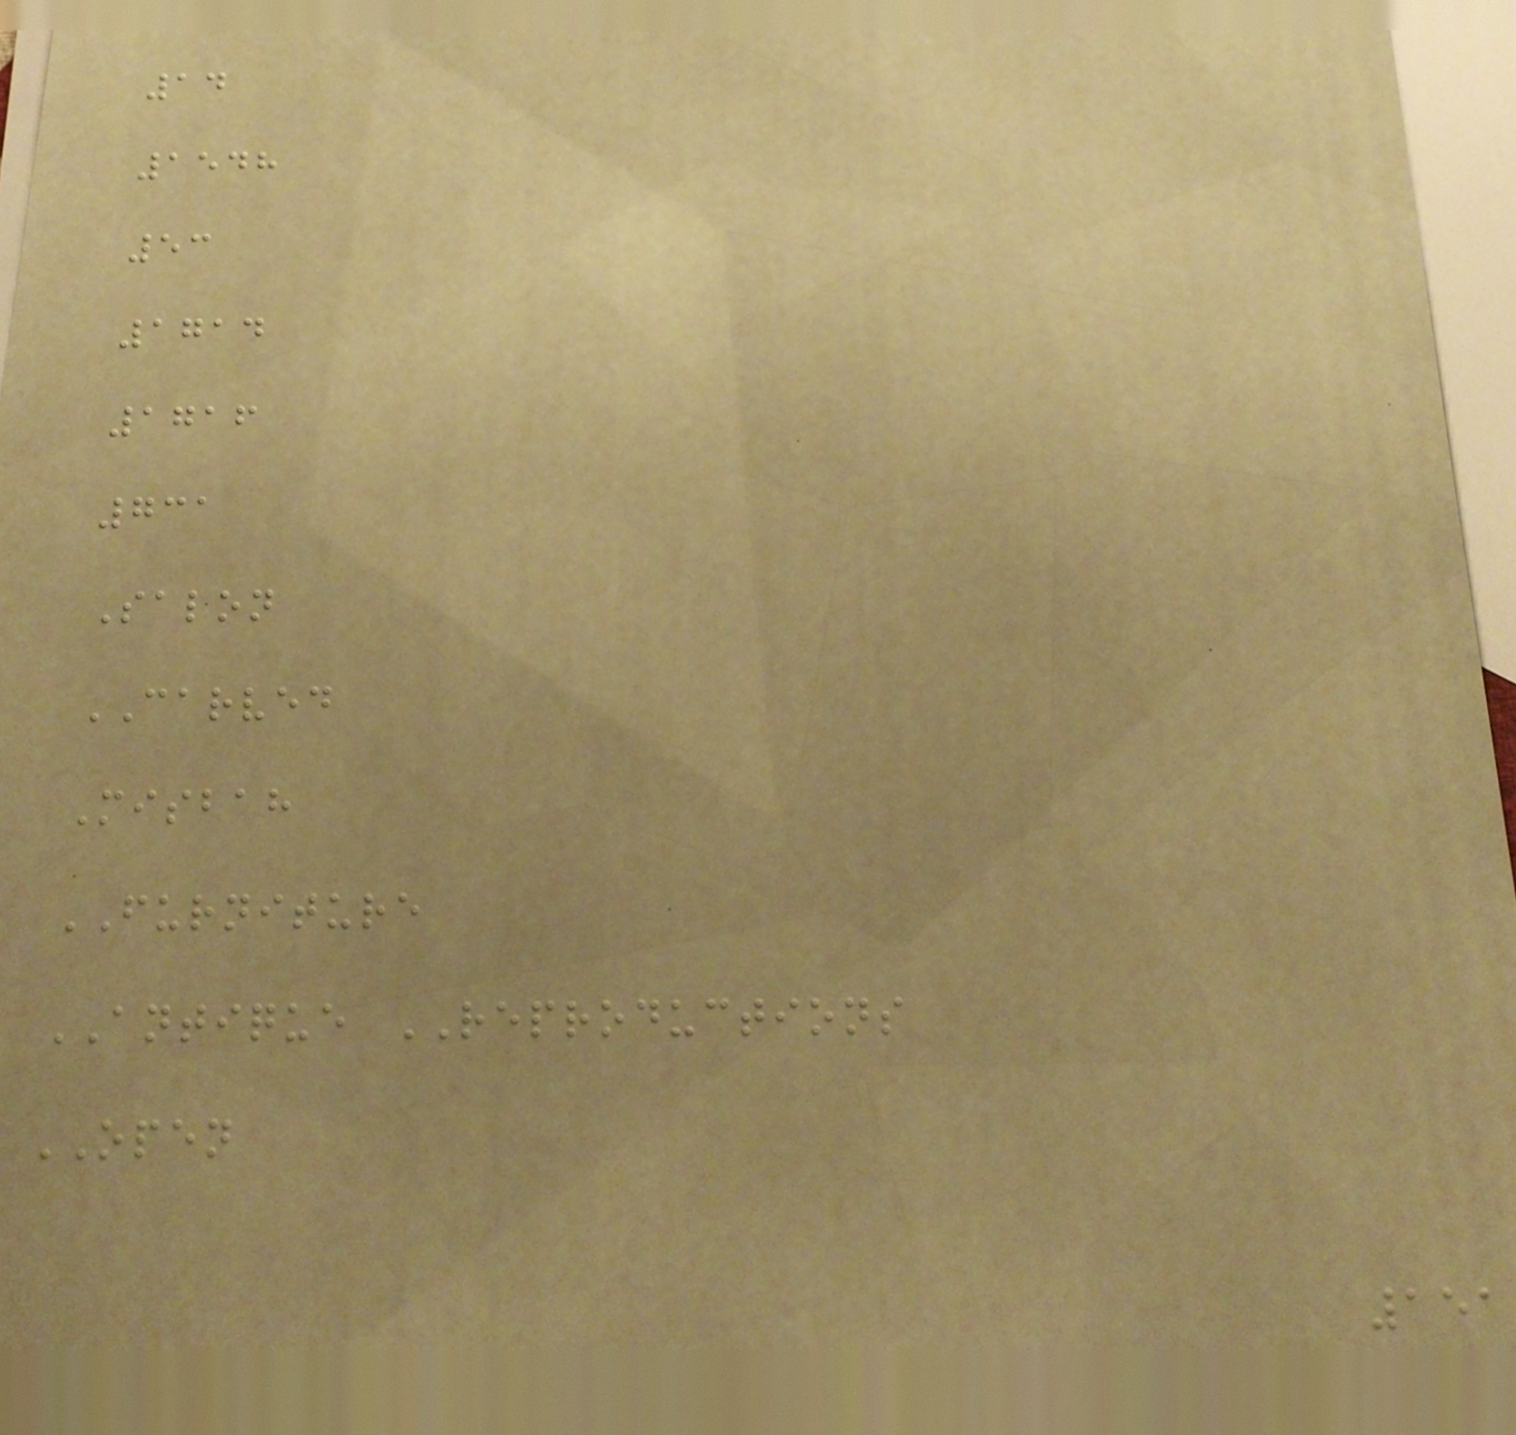14
1548
53
1714
1716
731
Salon
CARVED
Misbah
FURNITURE
ANTIQUE REPRODUCTIONS
OPEN
151
